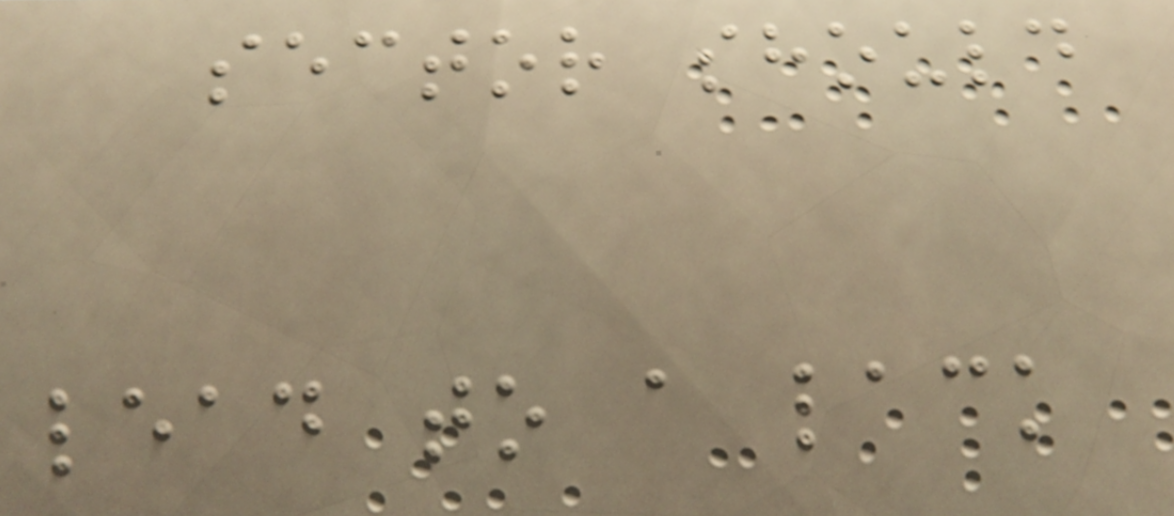sector should
lead to a lack
